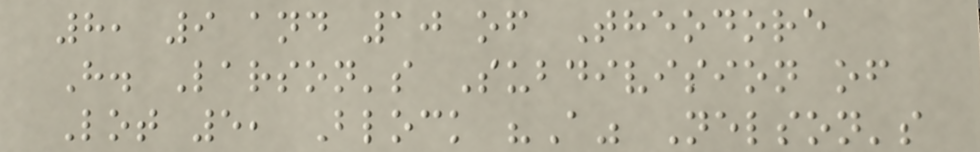8, 9 and 10 of Theodore
H. Larson's Subdivision of
Lot 5, Block "A" Nelson's
